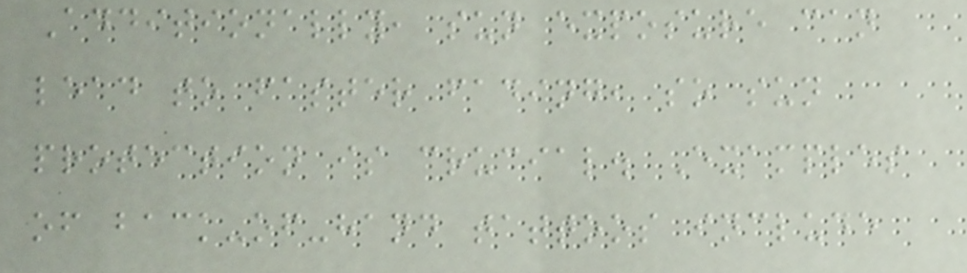Additionally, sun exposure can
lead to faster fading, so sun
protection is crucial. Examples
of back-of-hand tattoos include
